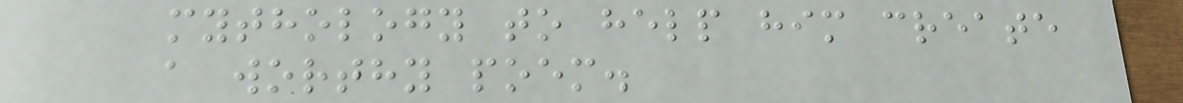mythology to help him create
a worthy poem.
